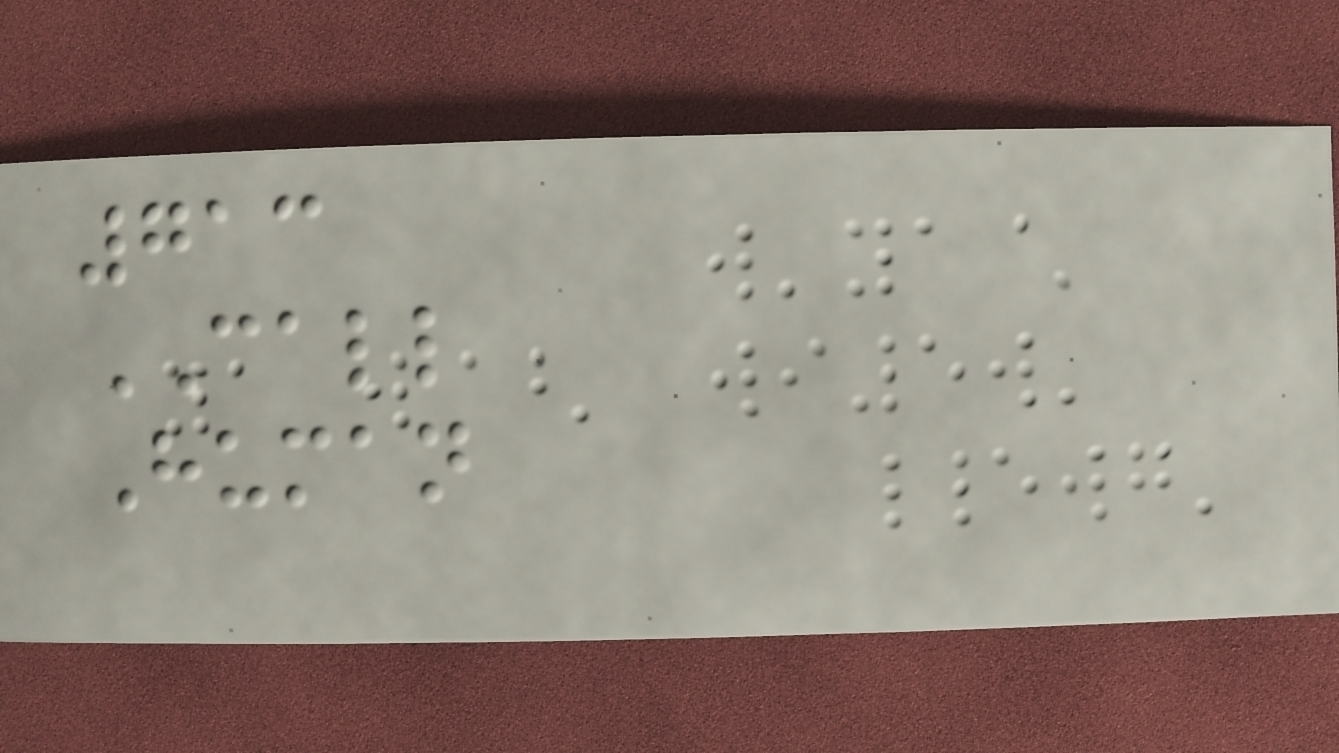713
CALL
Human
